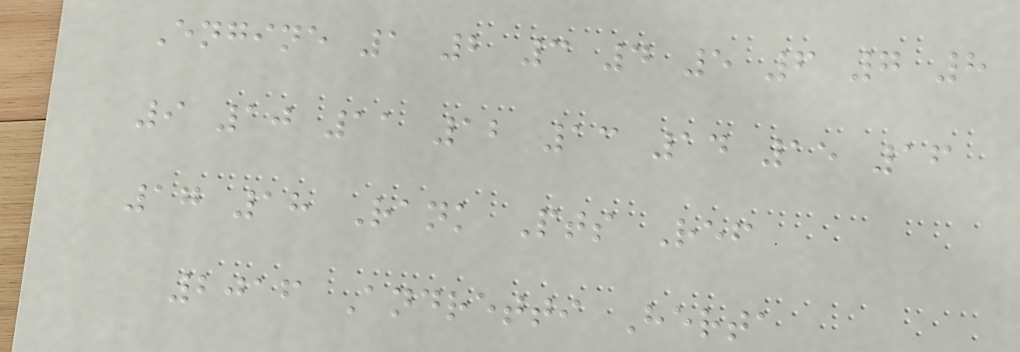Engine 1 2 3 4 5 6 7 8
9 10 11 12 13 14 15 16
17 18 Rank Pts Ref
2016 Andretti Herta
